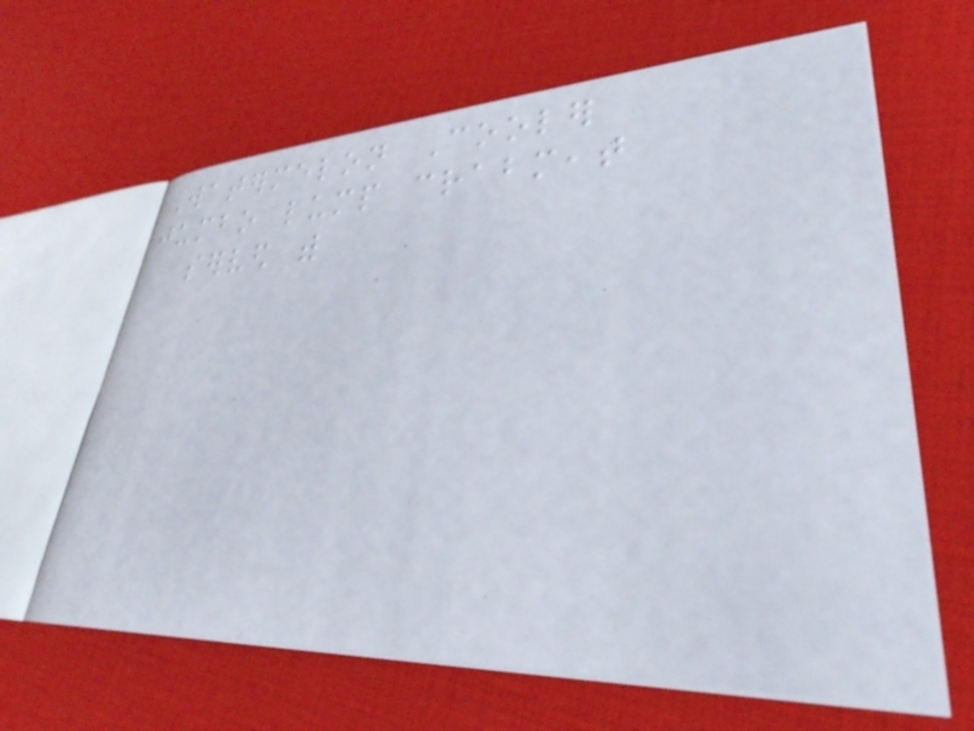Watermelon Cooler
jumbo lump crabmeat
served with
